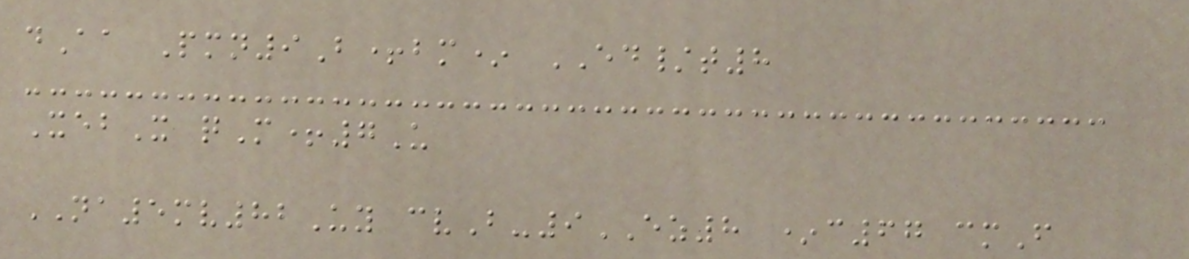dAa Pmn9B+bm* ED/t8
XebX qM+7U
NA5mv82Uy cvB-9EZ8 *c67 cmF
